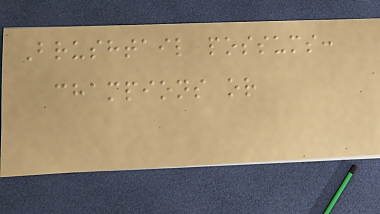Brushtail possums:
champions or
